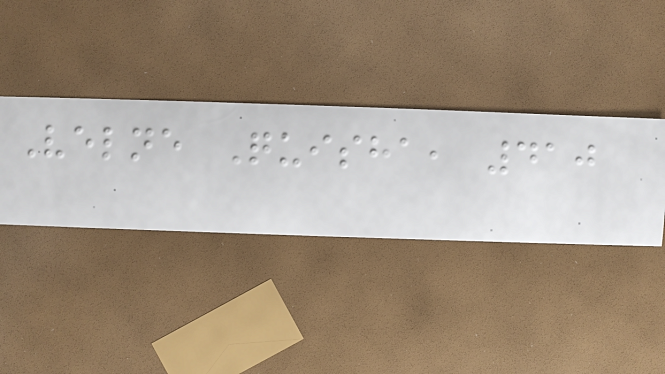Velne Quisha, 410
